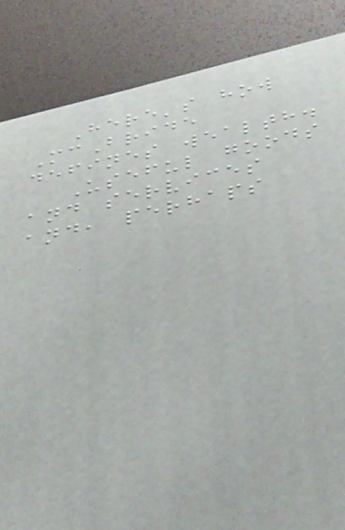Here's how
McBride
defines wealth.
Useful goods
and services
and, perhaps
